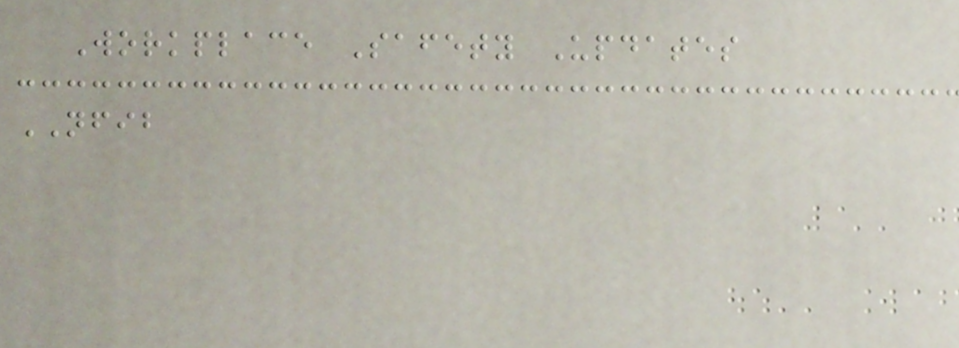Workplace Safety Updates
NFIB
